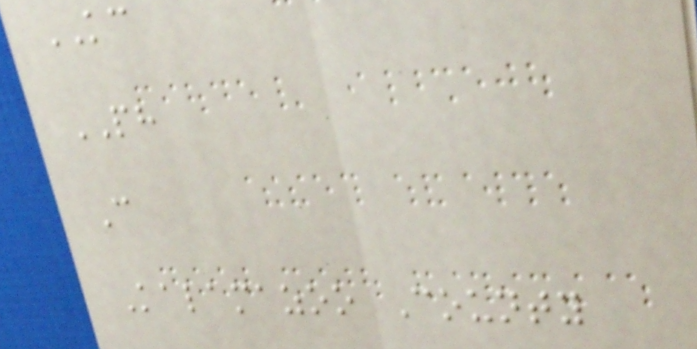KC
PH
C
Kalamazoo County
